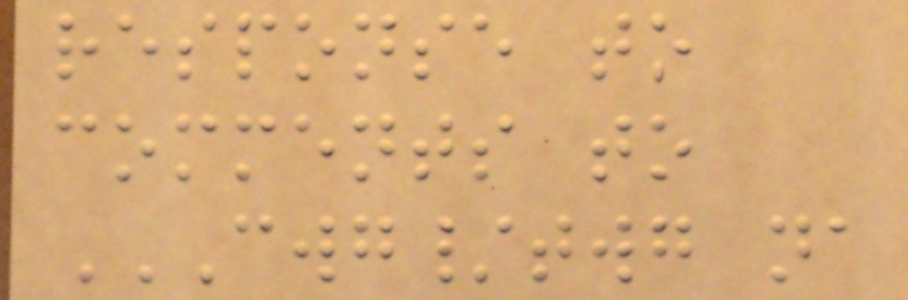response to
comments to
CWG/TWG NA
